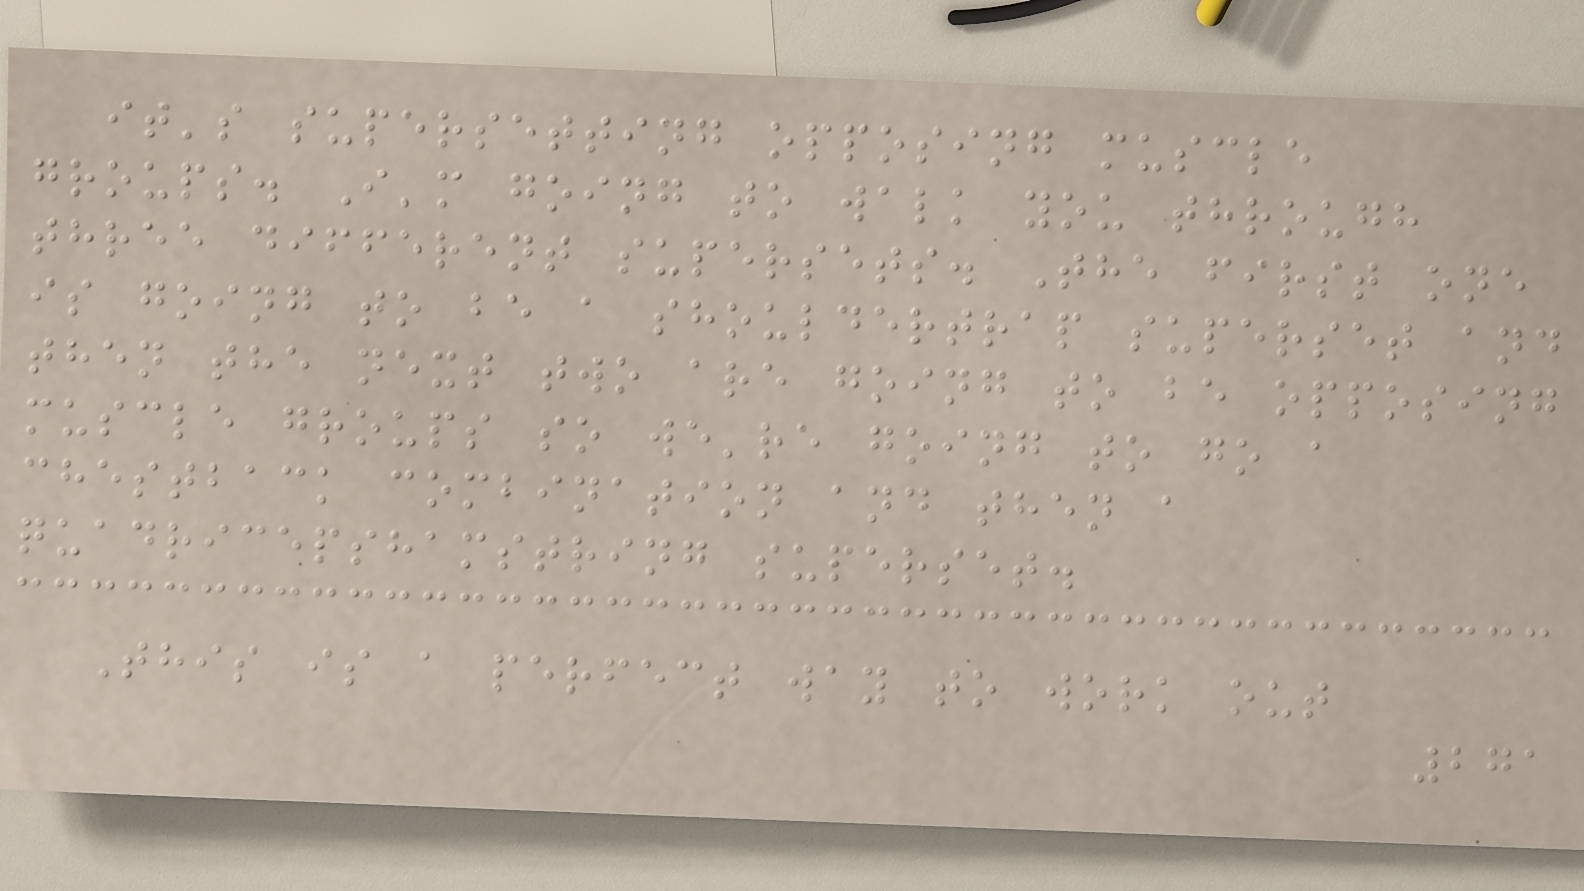it's supersetting opposing muscle
groups. I'm going to walk you through
three different supersets. The first one
is going to be a shouldertrap superset and
then the next two are going to be opposing
muscle groups so we're going to go a
chestback combination and then a
quadricepshamstring superset.
This is a perfect way to work out
271
